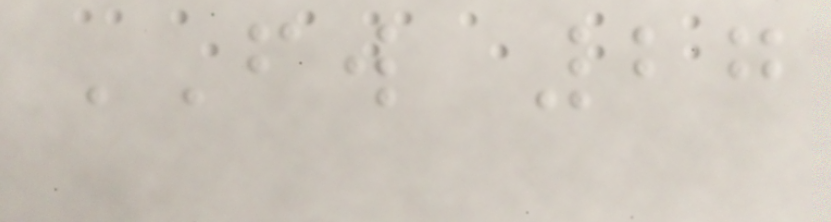FW 27
